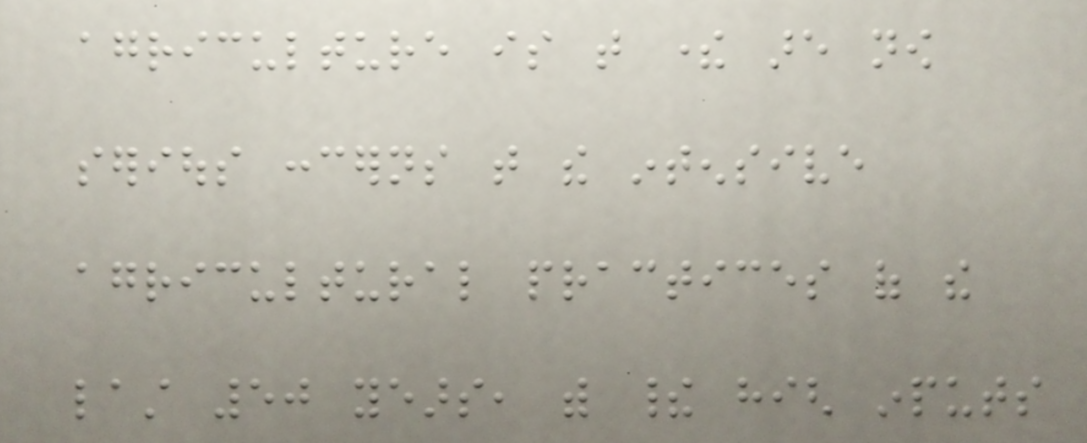agriculture is that there are now
serious concerns that the intensive
agricultural practices of the
last 50 years, with their high inputs
